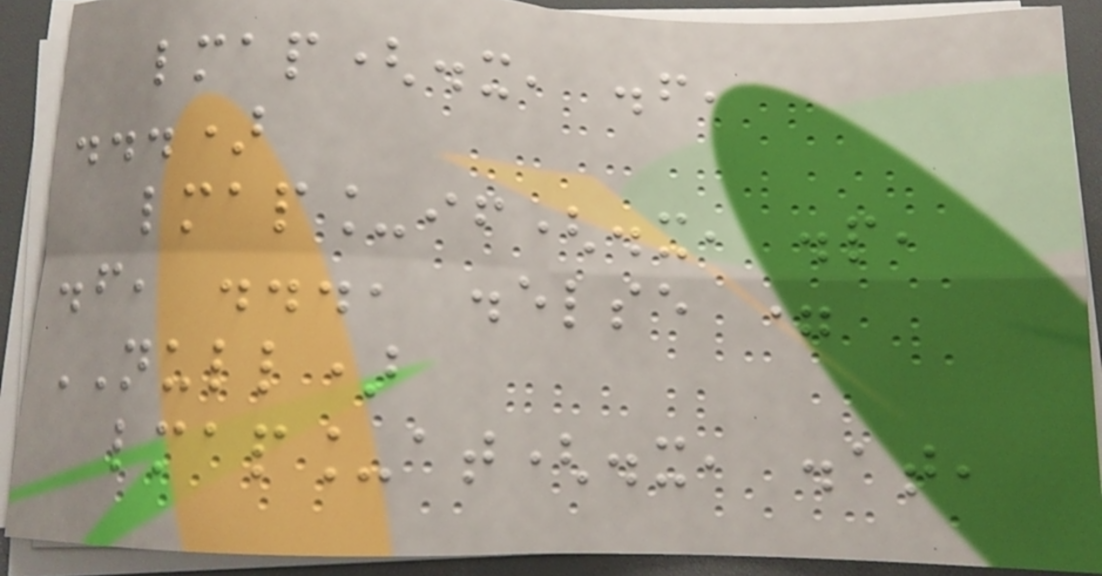lmap(.x, .f,
...)
lmap_if(.x, .p,
.f, ..., .else =
NULL)
lmap_at(.x, .at,
